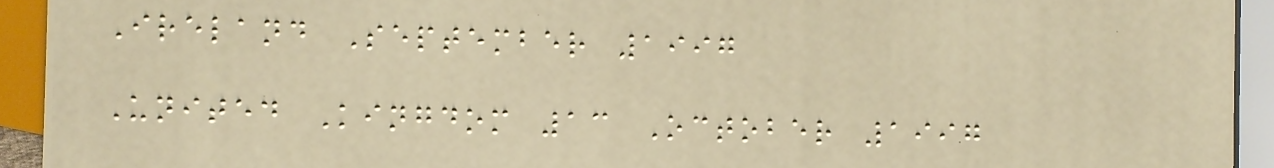Ireland September 1997
United Kingdom 13 October 1997
